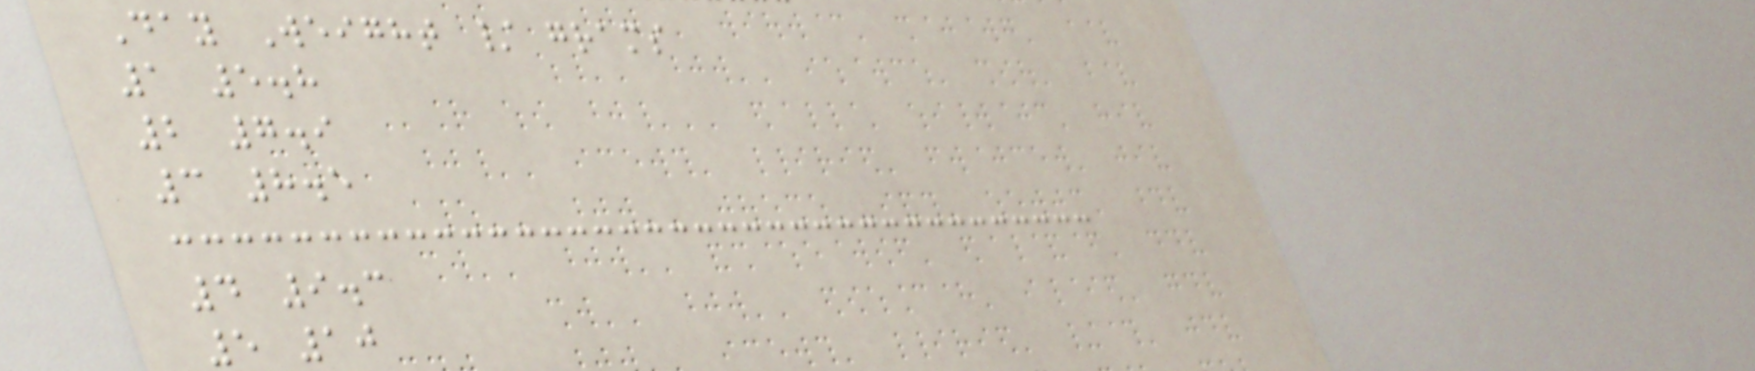Day Weight / grams
1 5.8
2 7.9
3 8.5
4 9.3
5 10
